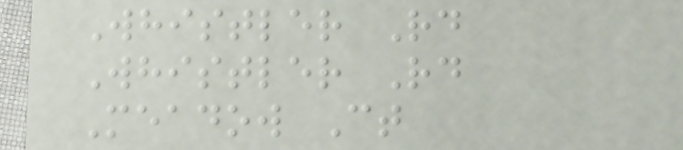Whistler Rd
Whistler Rd
Meadow Ct
